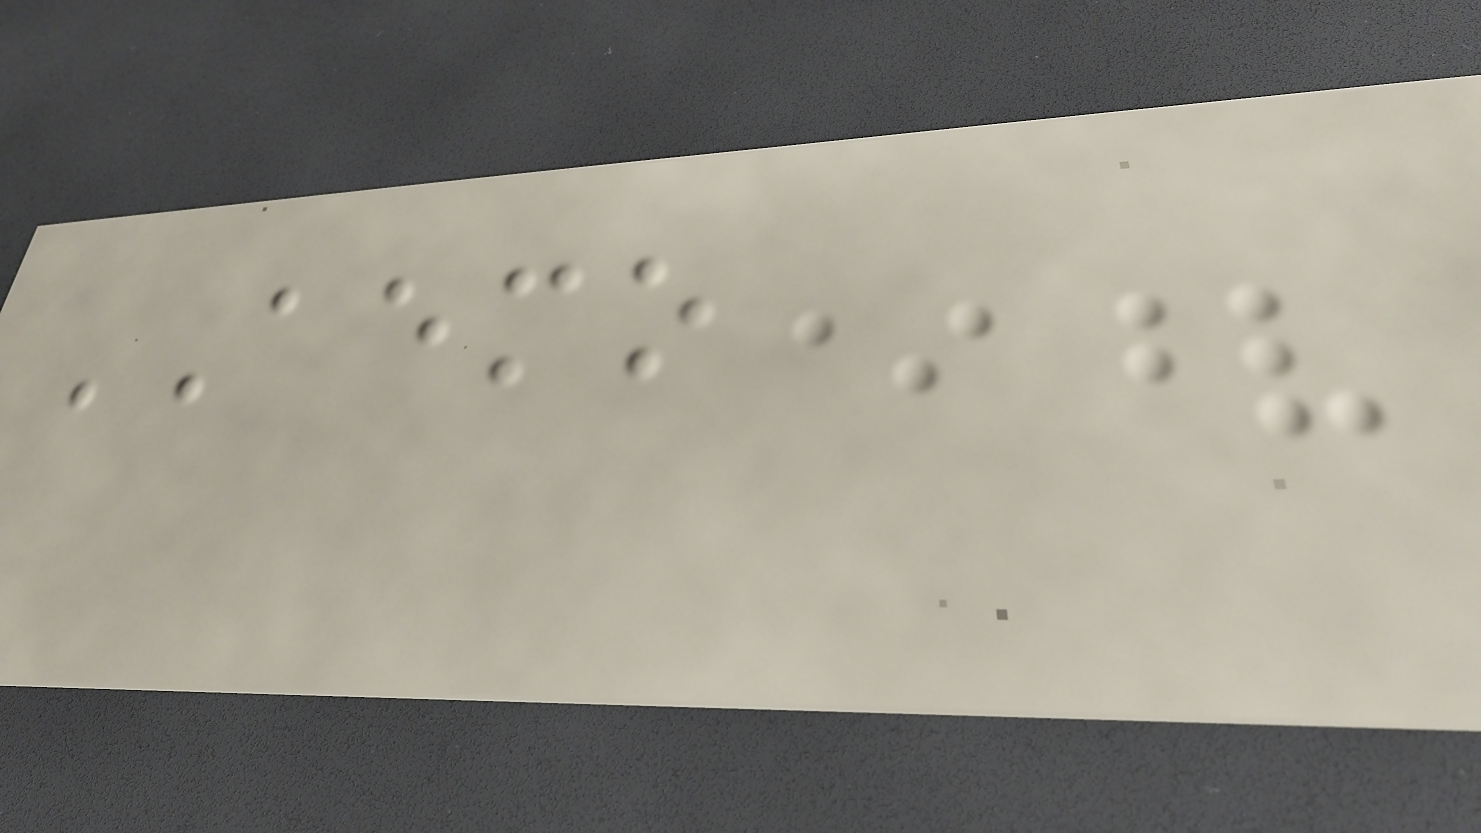AEMO
